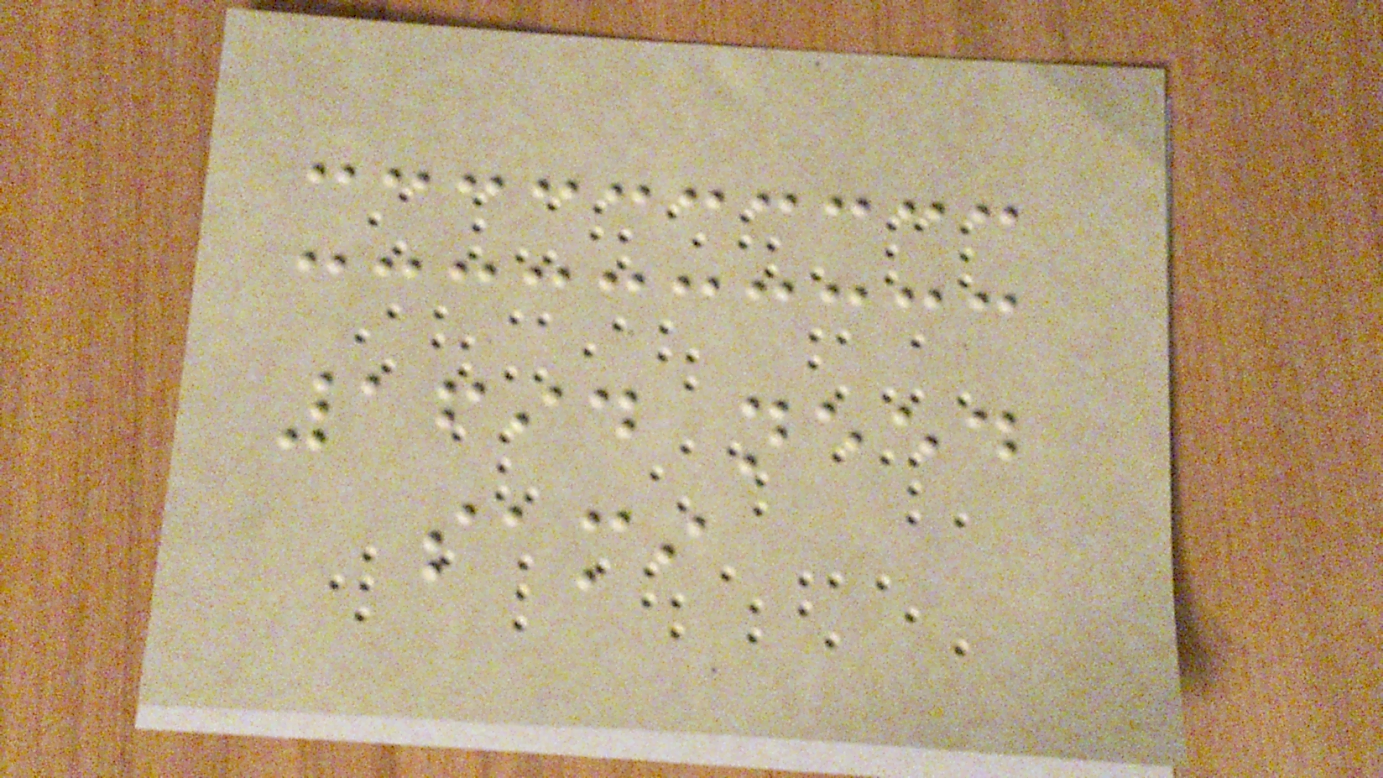1694 need
sami
